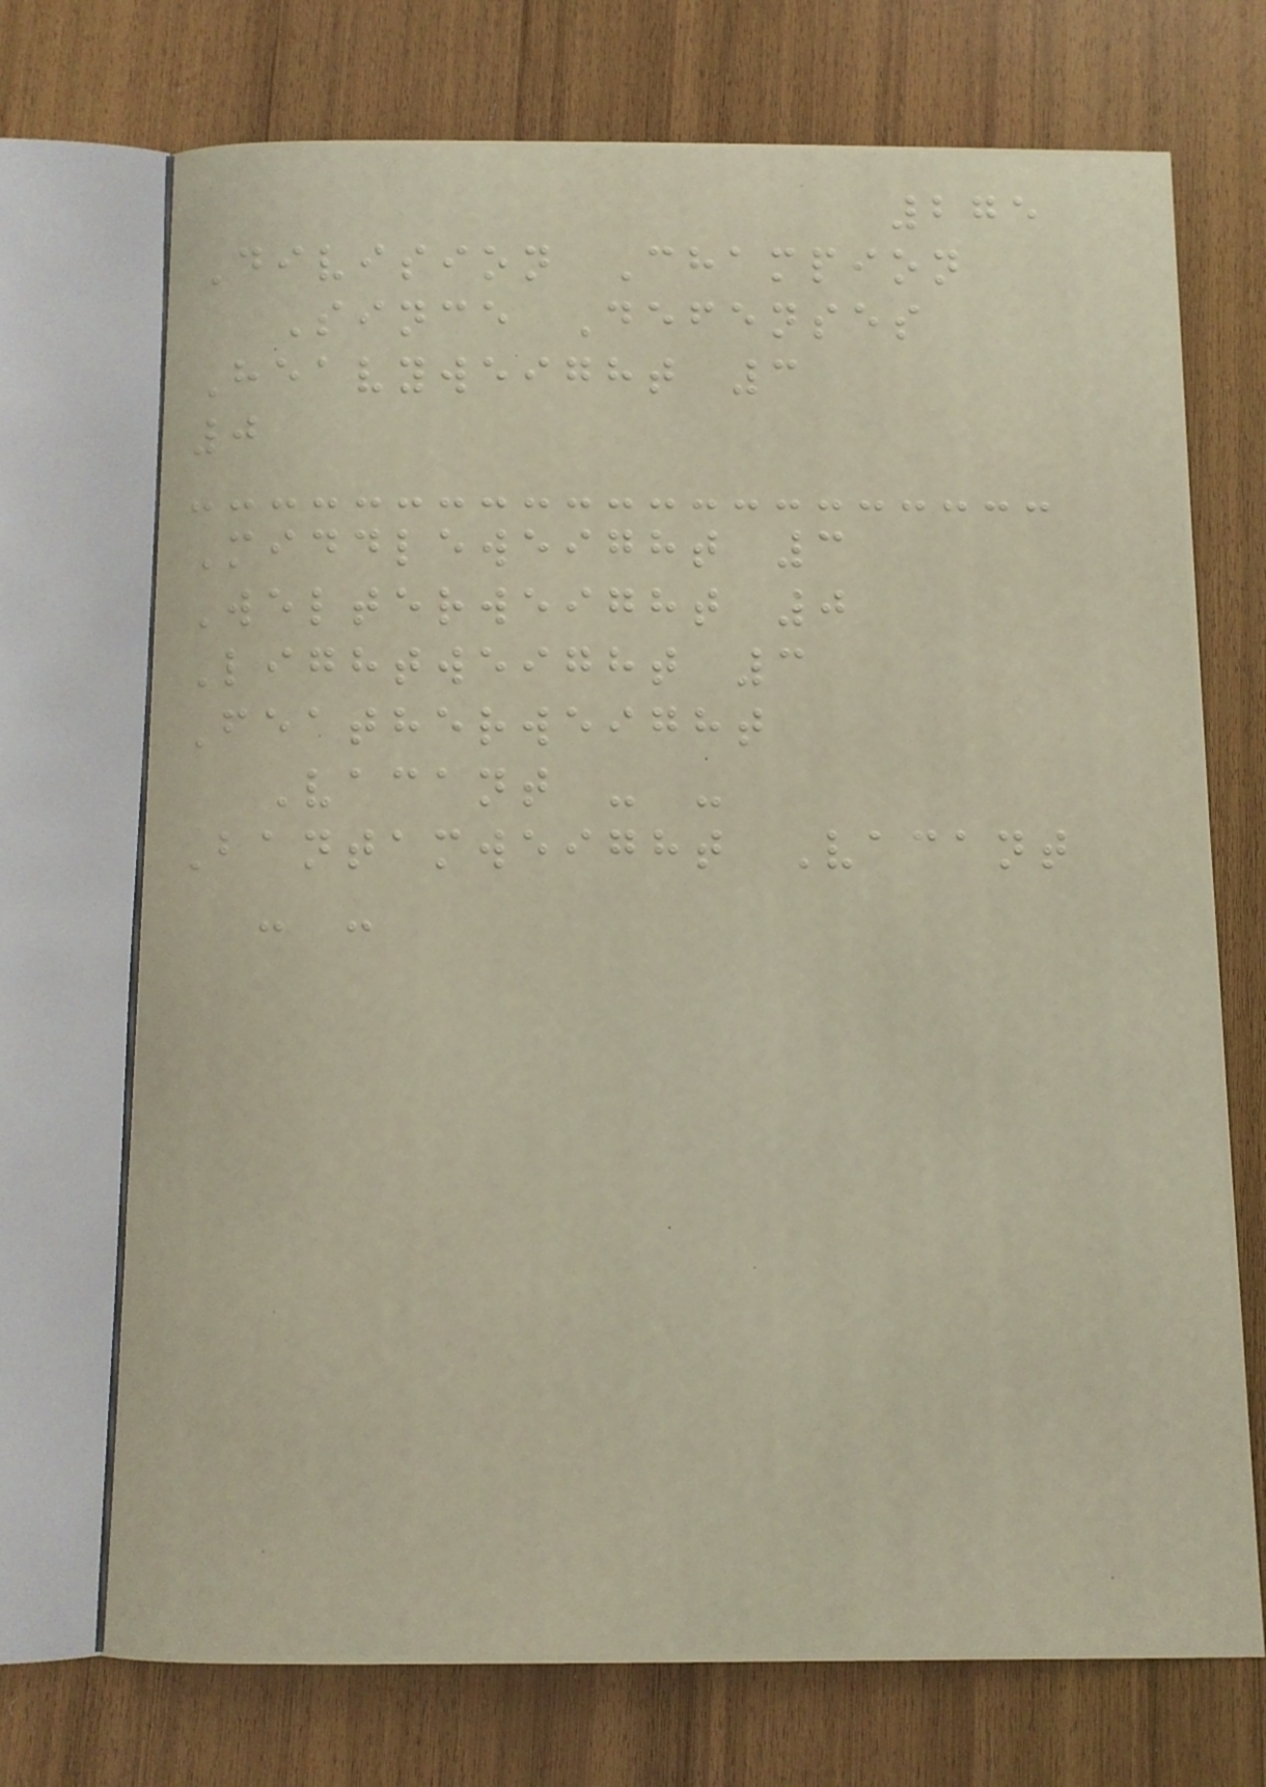275
Division Champion
Since Defenses
Heavyweight 3
0
Middleweight 3
Welterweight 0
Lightweight 3
Featherweight
Vacant - -
Bantamweight Vacant
- -
